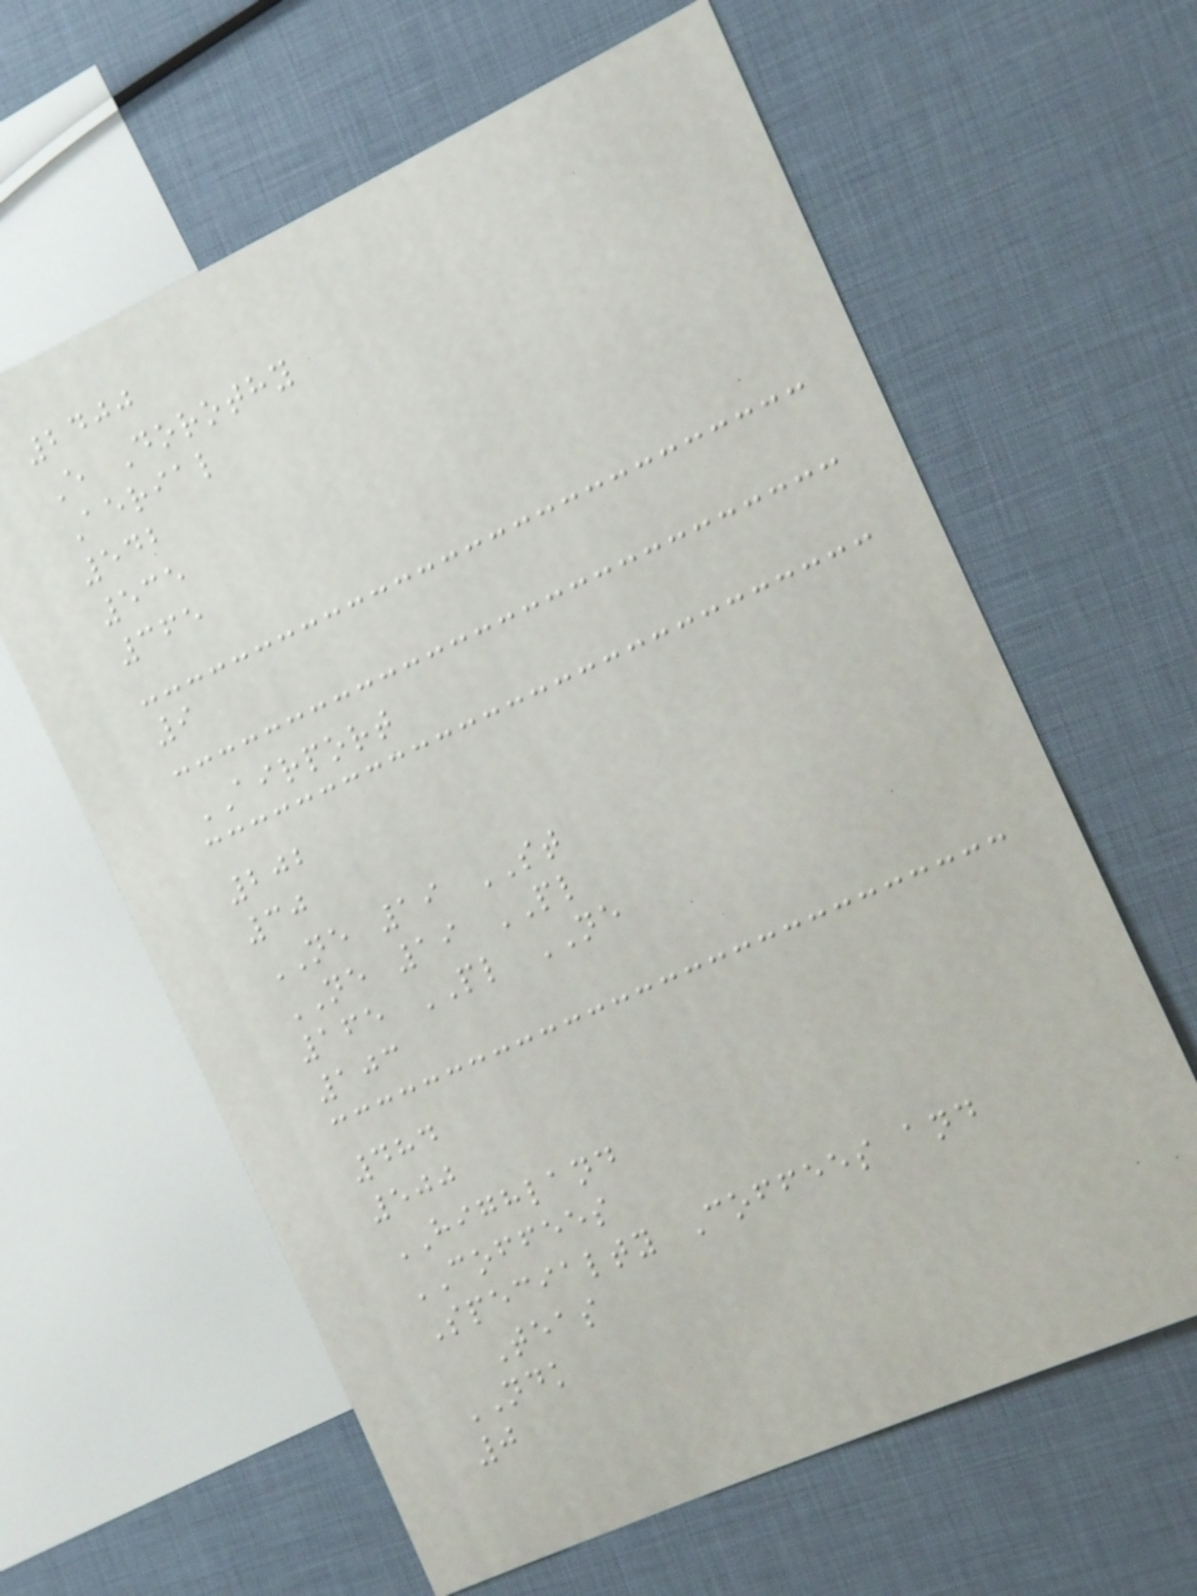2400
E Dorothy
Aerial
542
535
365
9
AIRPORT
202
30
NE 19 ST
NE 19 PL
165 PL NE
103
484
500
HIGHLAND
COFFEES
Specialty Coffees and
Teas
NDK
0
